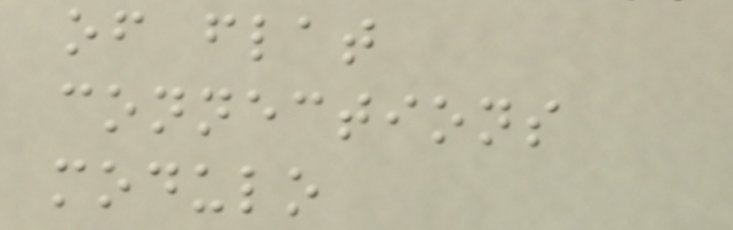of flat
connections
modulo
